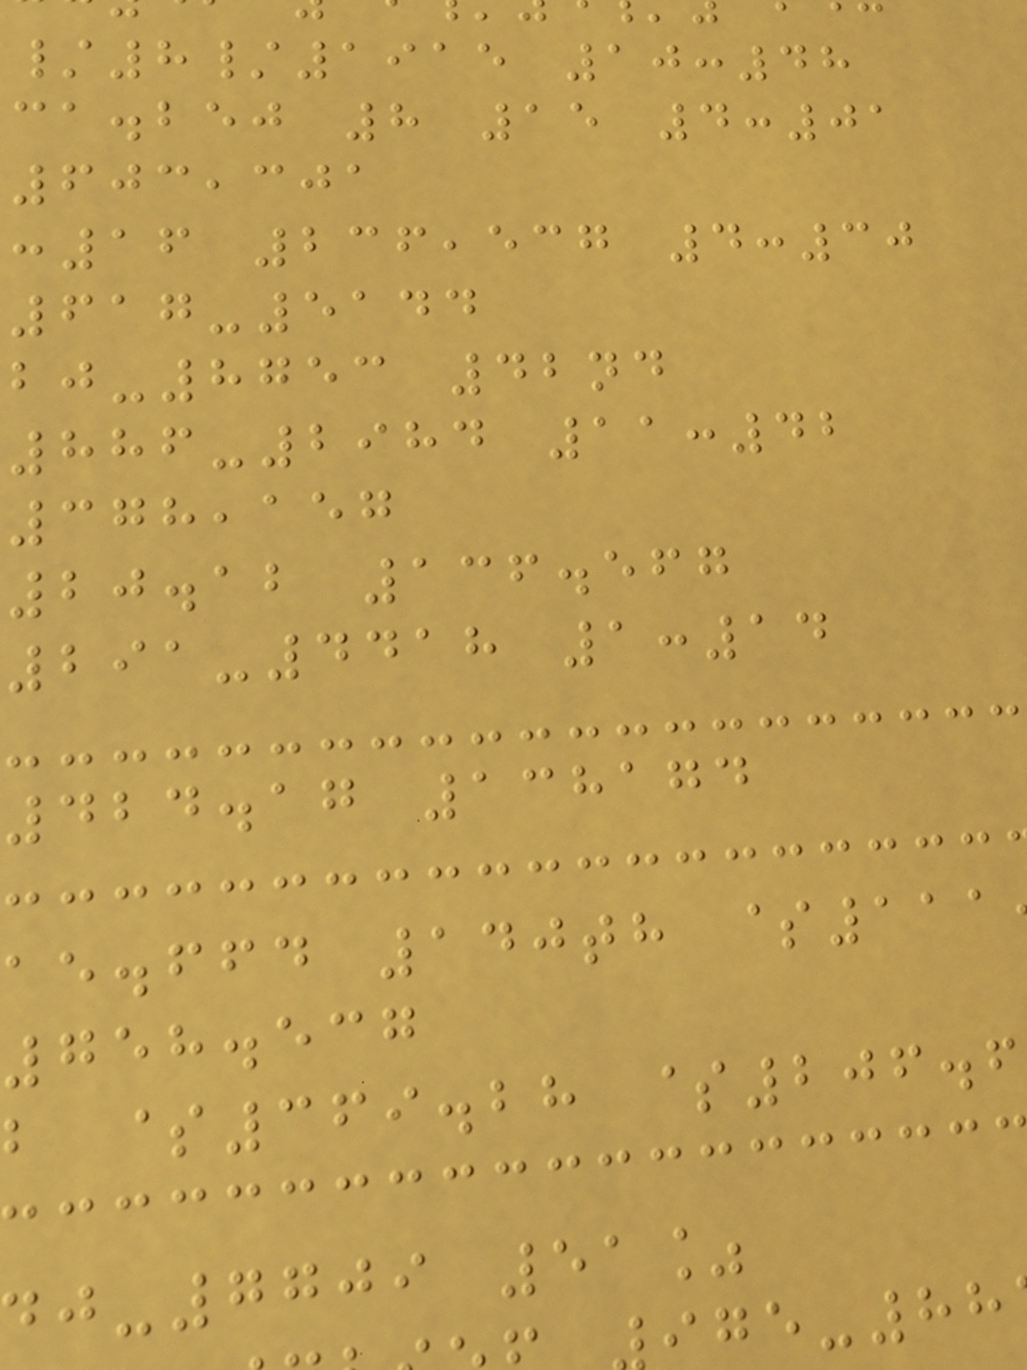/8/1915 10:48
ca.bej 8 15 4:01
603,301
:16 236,537 4:30
617-5144
-8753 42nd
886-2984 11:42
378,157
20.12 136.567
291-4418 1:14
424.17 138174
ae.ffd 140th $111
758.537
b $369.28 $206.6
-7709 51%
